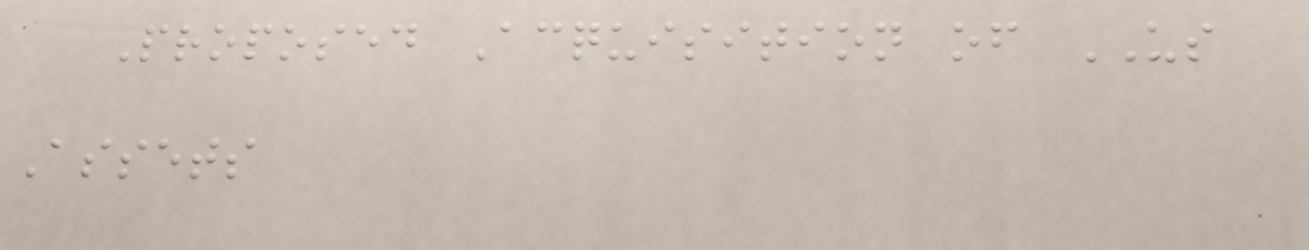Proposed Acquisition of US
Assets
